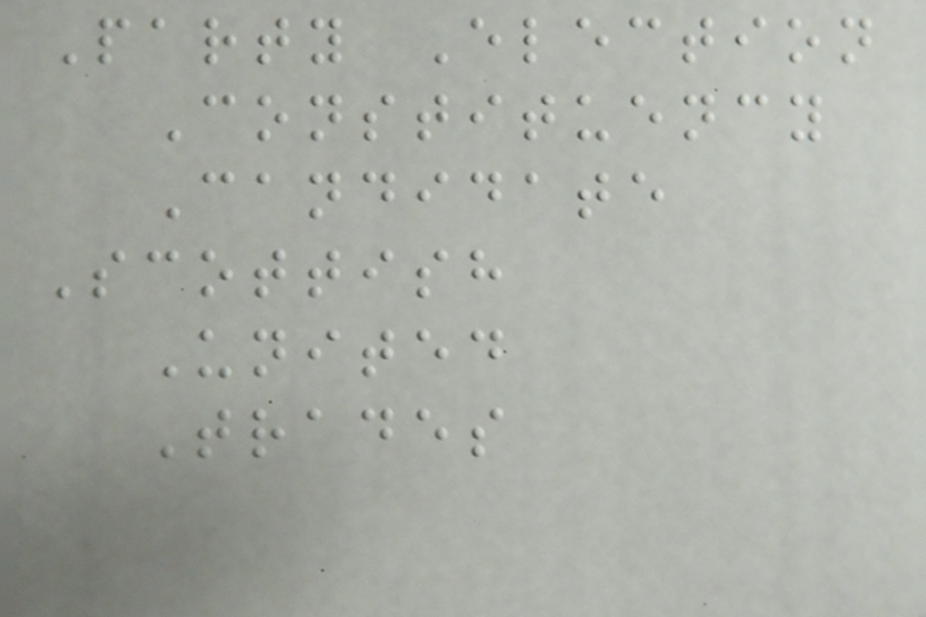Party Election
Constituency
Candidate
Scottish
United
Trades
